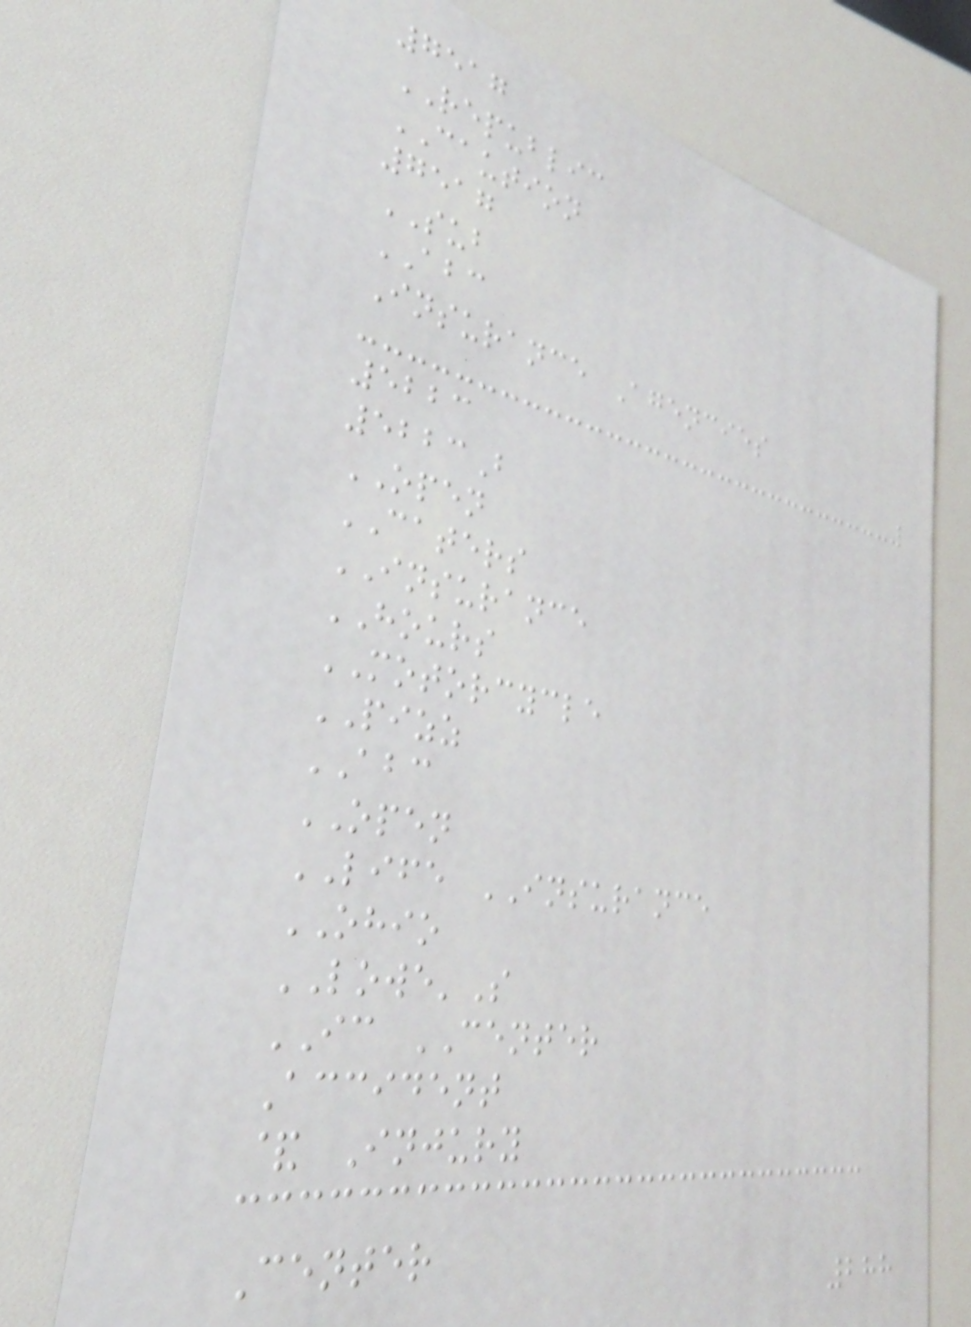7517
REPUBLIC
CAUTION
7517
SUB
ABC
Insurance Agencies
5223
5223B
OPEN
CATERS
INSURANCE
HOURS
MOTORCYCLE
PIZZ
ABC
OPEN
LIFE INSURANCE
OHIO
LOWE'S
IC CENTER
Accident
& Injury
Center
288
